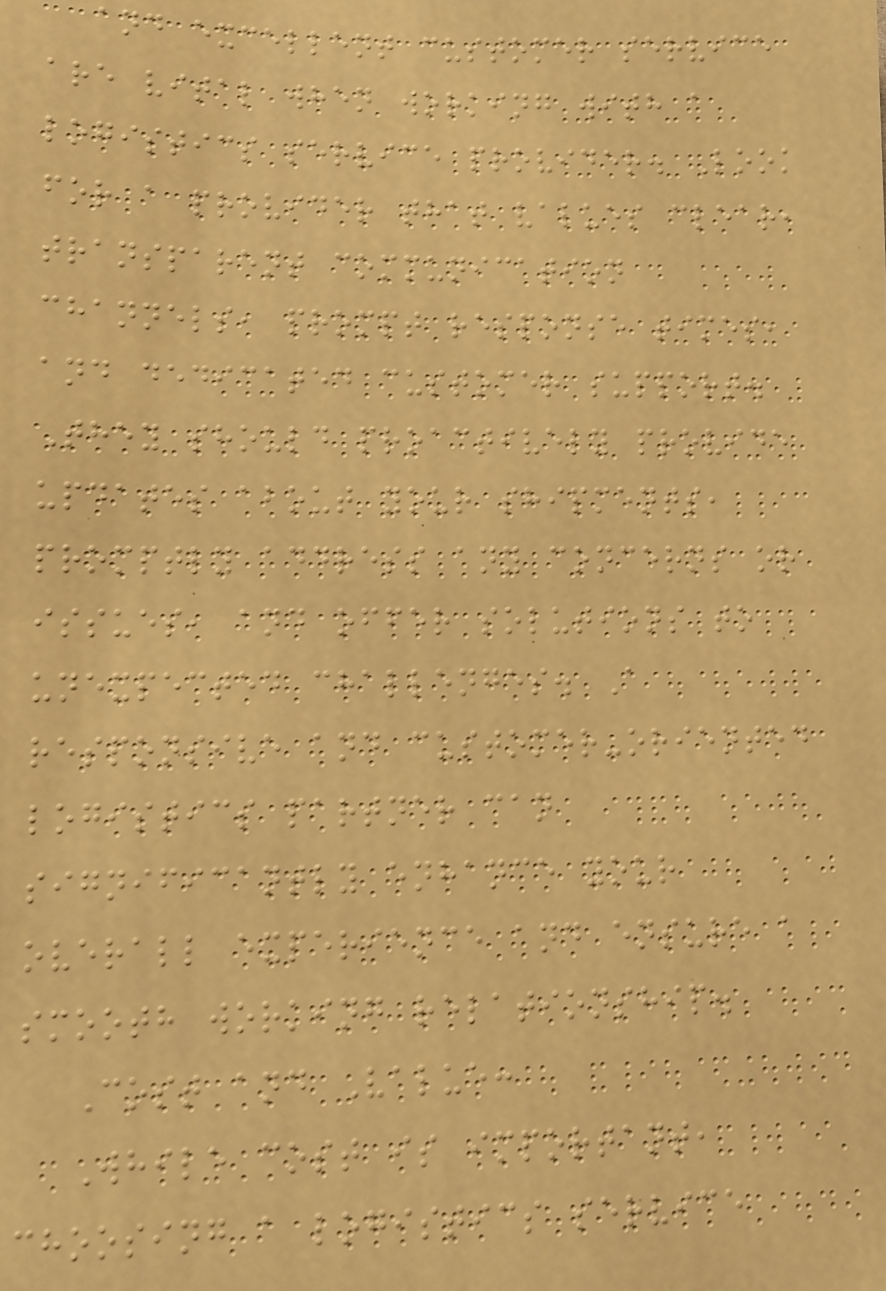and excellent customer service
are vital when working with a
logistics service provider. Look
for a provider that values clear,
transparent communication
channels, prompt response times,
and dedicated customer support.
They should proactively provide
updates about your shipments,
promptly address any concerns or
issues, and offer solutions to
unexpected challenges. A
responsive and customer-oriented
logistics partner can
significantly enhance your
overall experience and ensure a
smooth working relationship.
Cost and Value:
While cost is important,
choosing a logistics service
